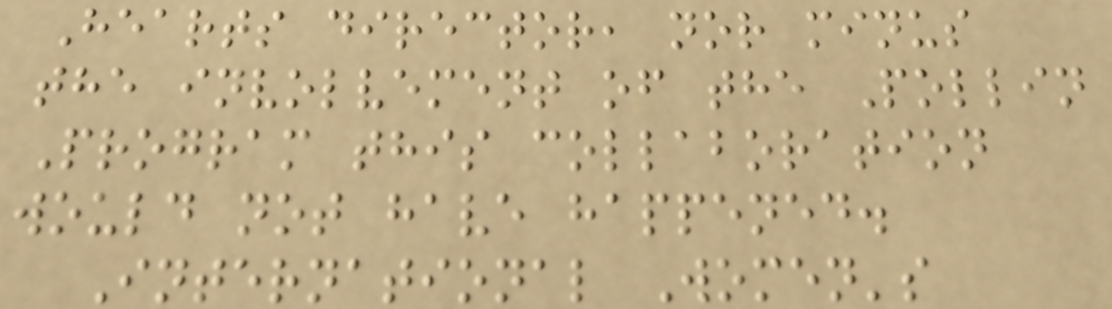Hearts director, nor minus
the involvement of the Pollin
Program this collaboration
would not have happened.
International Women's
